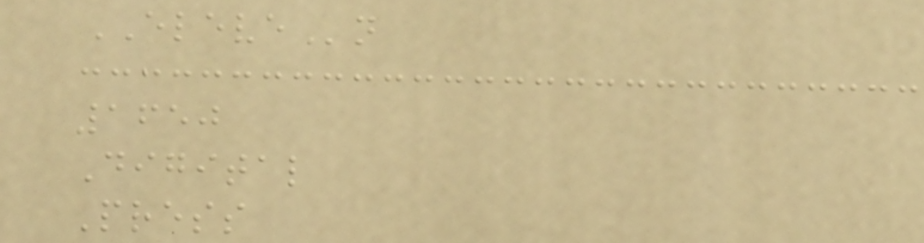ELEVEn
1650
Digital
Press
